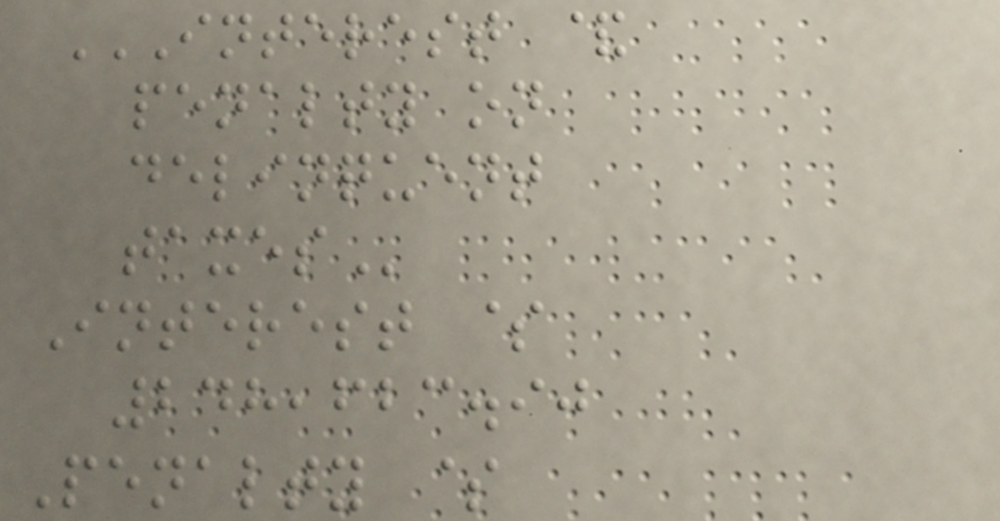INTEREST &
PENALTY ON
DELINQUENT
TAXES
Interest $
248,623.90
Penalty $
